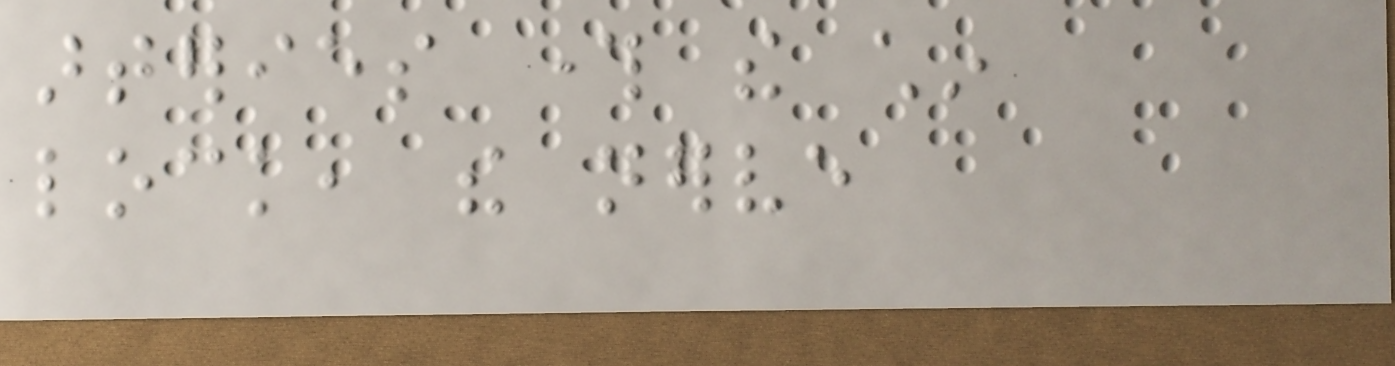arteries through the chin
lock, the nerve
